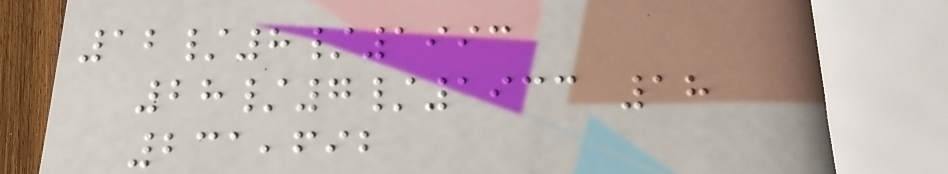12/8/1993
28/7/1933 18
231,692
